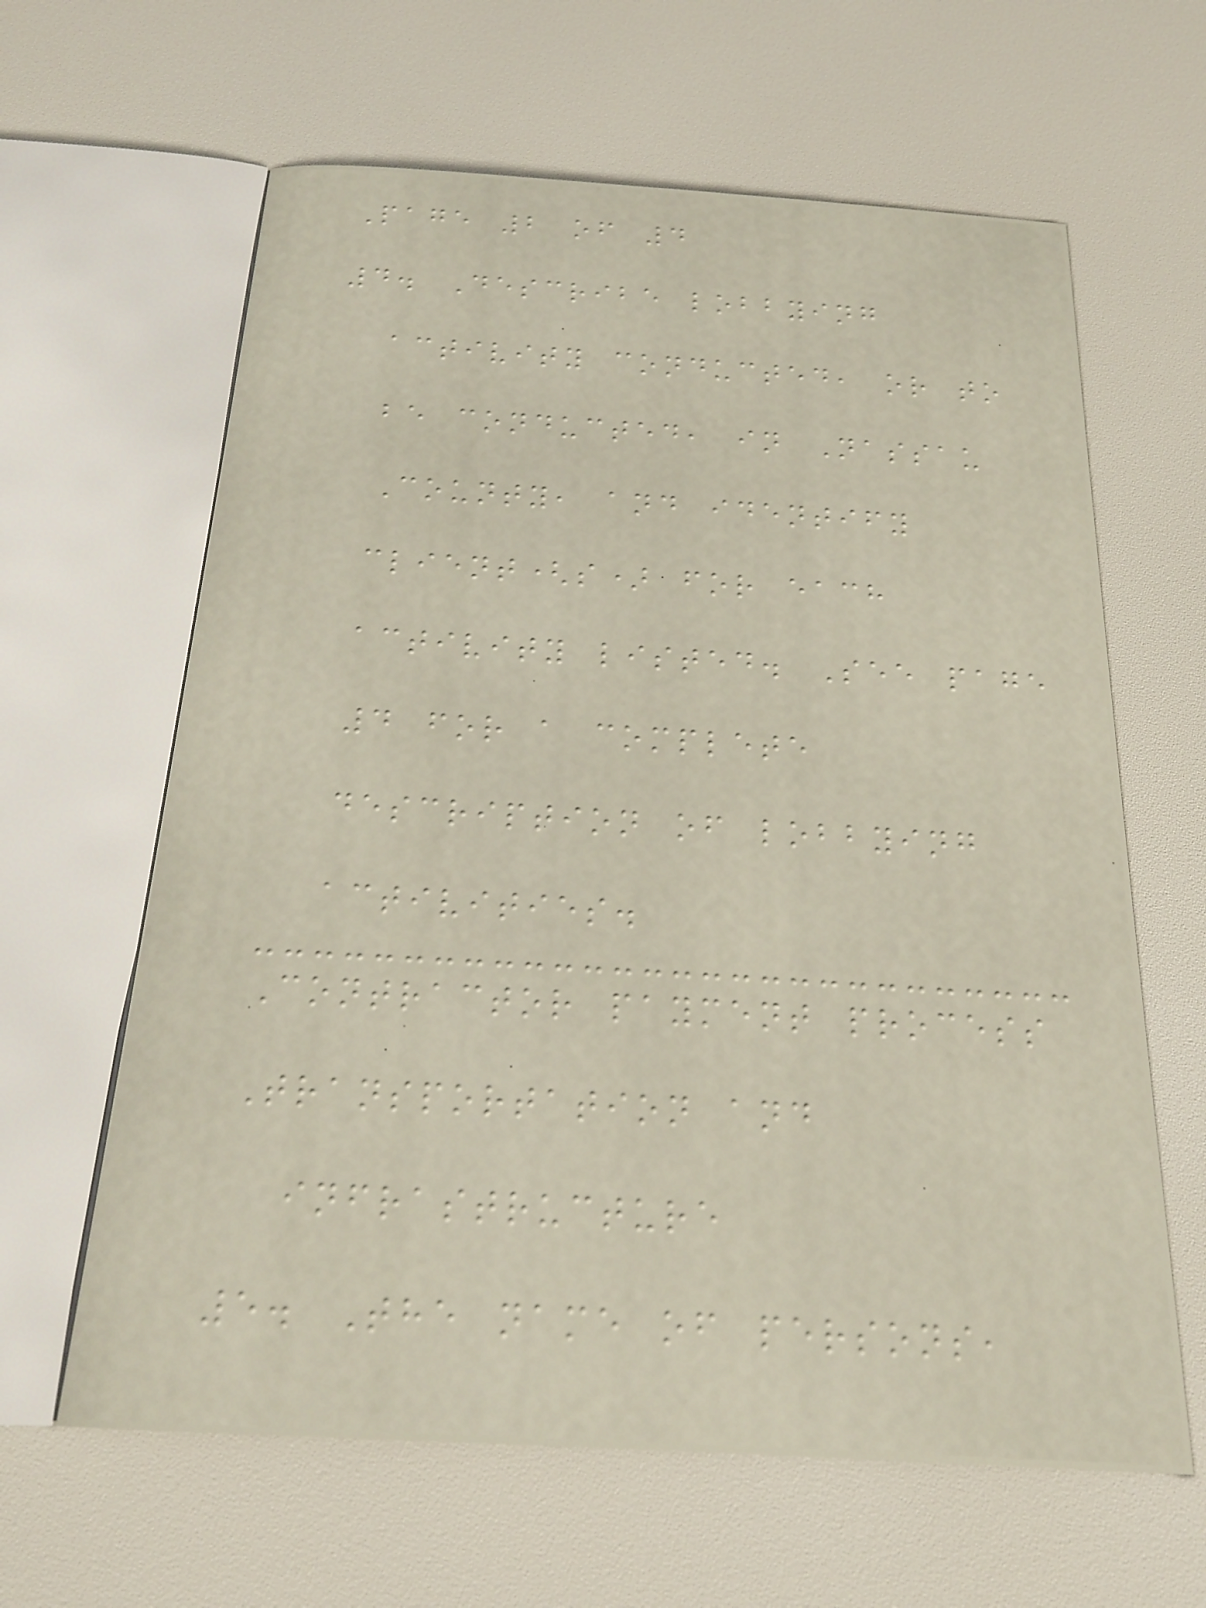Page 2 of 4
4. Describe lobbying
activity conducted, or to
be conducted, in Nassau
County, and identify
client(s) for each
activity listed. See page
4 for a complete
description of lobbying
activities.
Contractor payment process
Transportation and
infrastructure
5. The name of persons,
